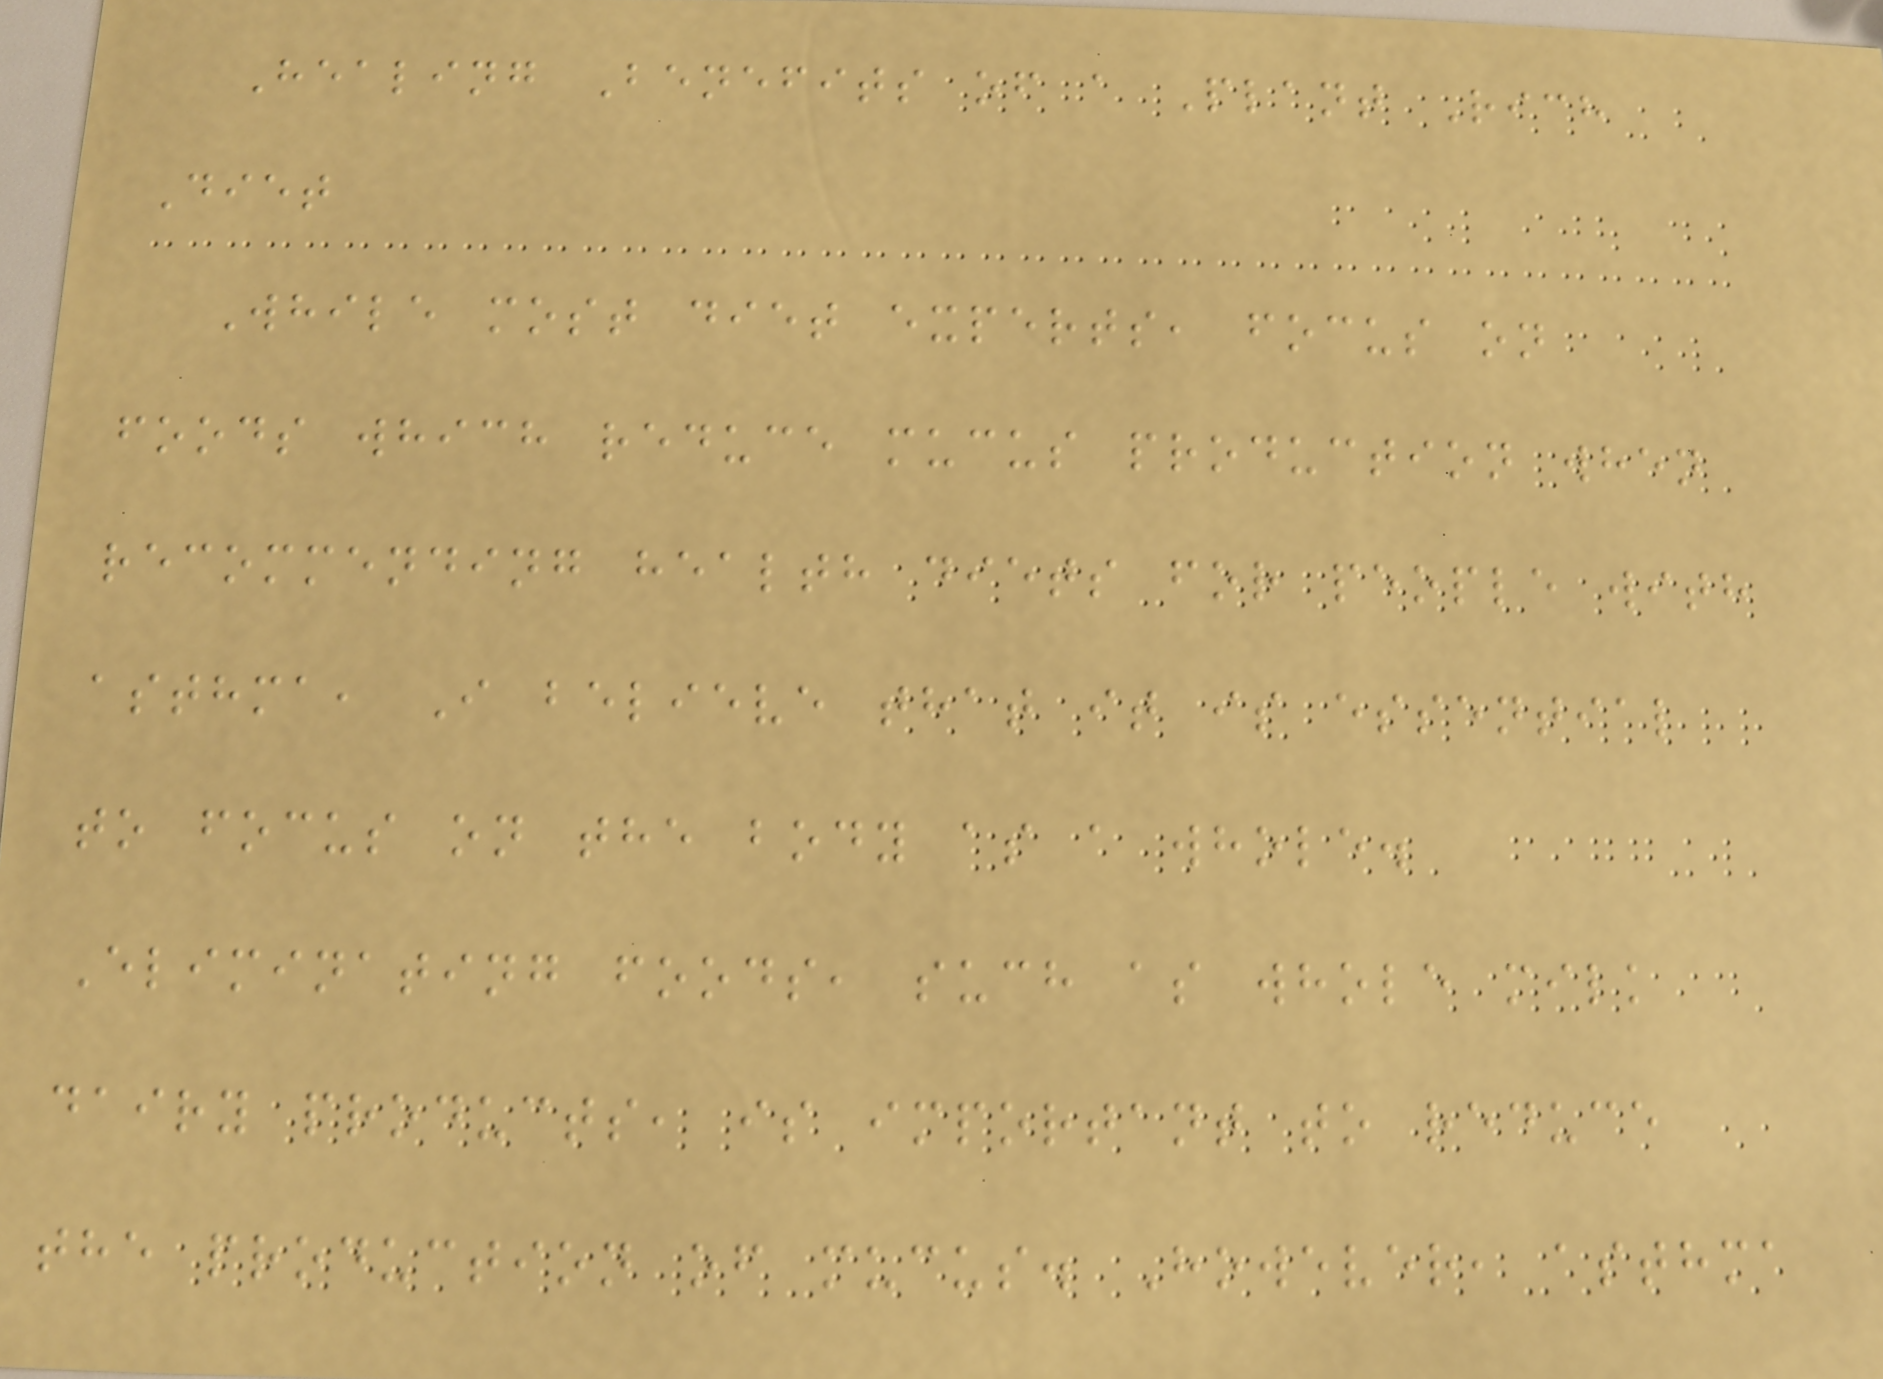Healing Benefits of a Plant Rich
Diet
While most diet experts, focus on
foods which reduce mucus production when
recommending health diets for people with
asthma, I believe that it is essential
to focus on the body as a whole.
Eliminating foods, such as whole milk
dairy products, is important to reduce
the production of mucus. However, asthma
